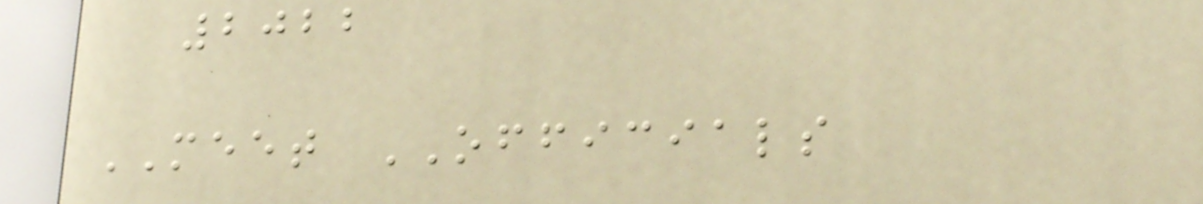2022
MEET OFFICIALS
